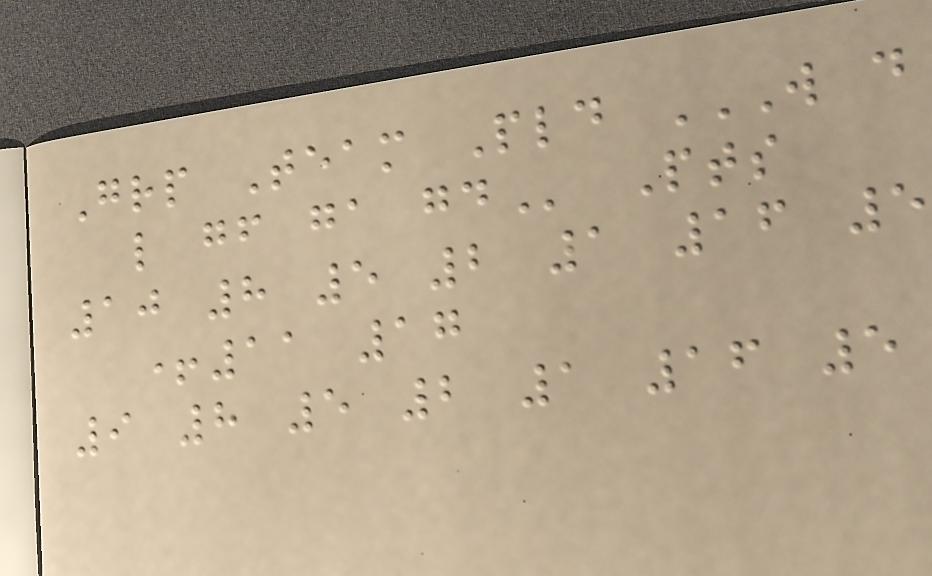Grp Team Pld W D
L GF GA GD Pts
10 8 5 2 1 16 5
+11 17
9 8 5 2 1 16 5
